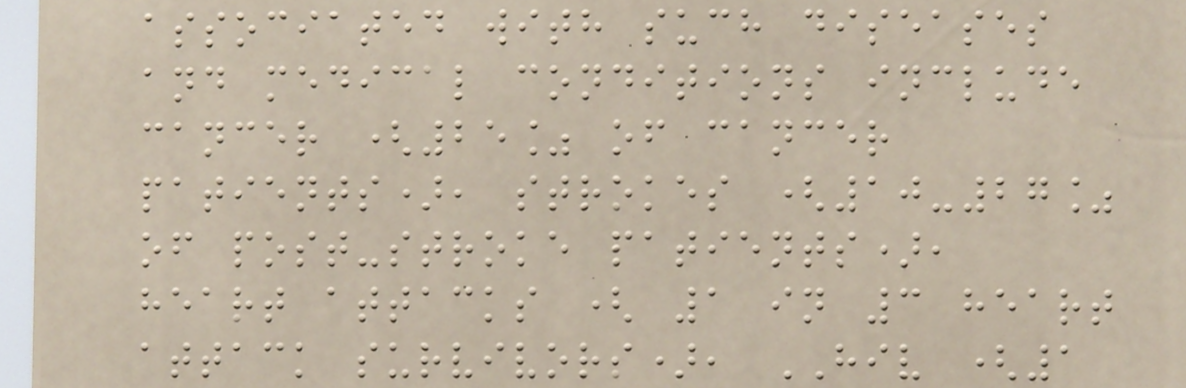associated with such diseases
and medical conditions include
cancer (25% of cancer
patients), strokes (10-27%
of post-stroke patients),
heart attacks ( 1 in 3 heart
attack survivors), HIV (1
